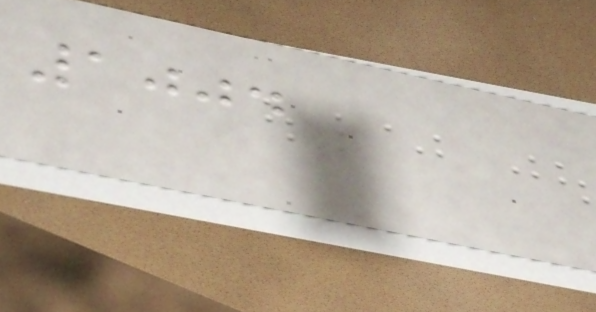1004
